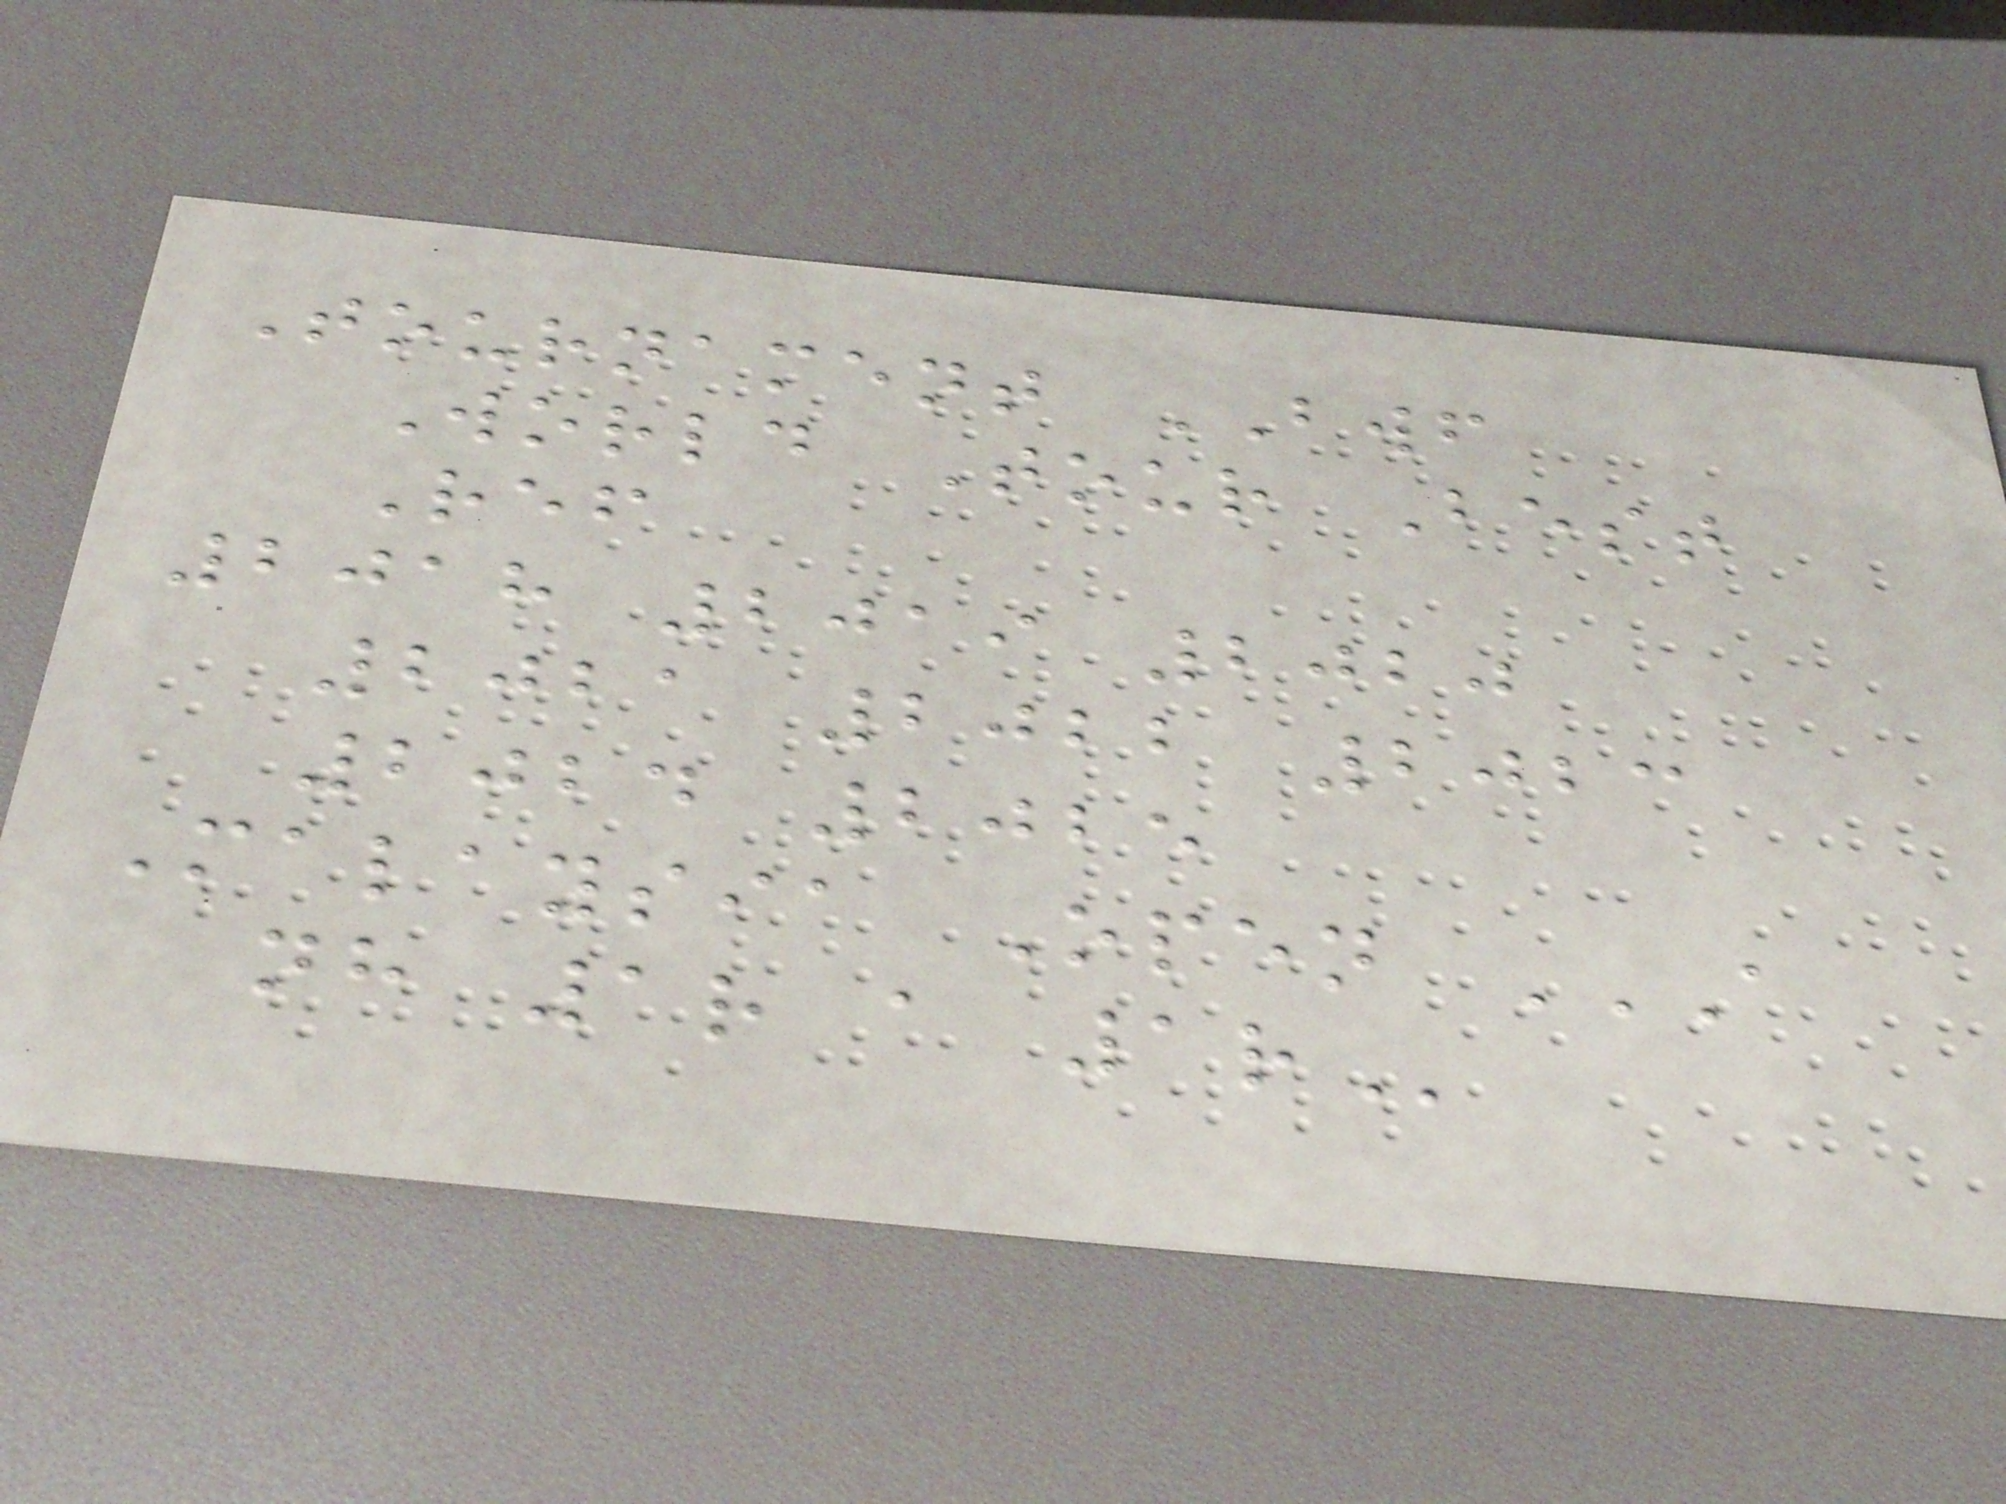Tournament BWF
World Tour Best
Ref
2018 2019 2020
2021 2022 2023
2024 2025
Malaysia Open A
NH 1R A 1R
